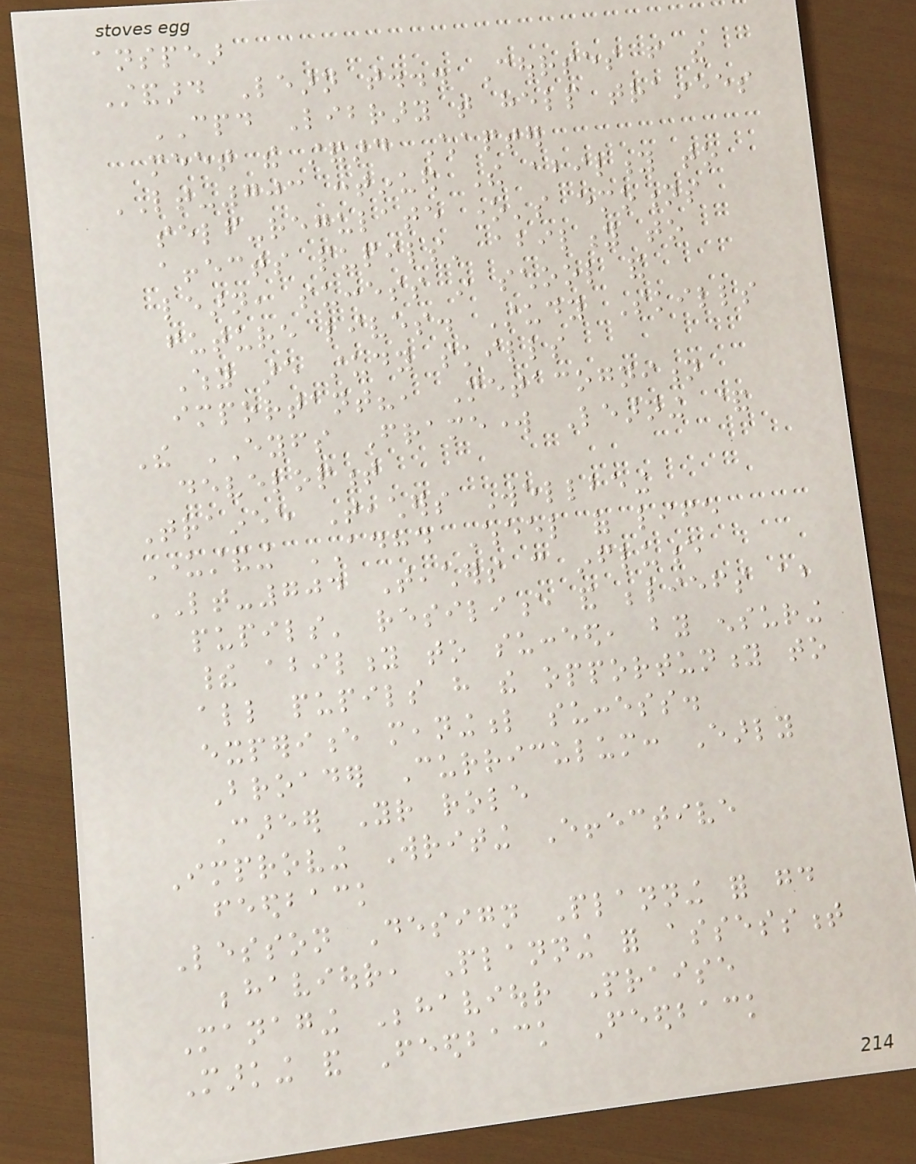anspear
Standard Learn that... Courses from the
CPD Library that help trainees
meet the standard Chapter
LT-703 continued The ability to
self-regulate one's emotions
affects pupils' ability to
learn, success in school and
future lives. Study Skills
Why are study skills
important?, Metacognition
The EYFS Framework Learning &
development
Trainee Teachers Wellbeing
Understanding ADHD Wheel of life
LT-704 Teachers can influence
pupils' resilience and beliefs about
their ability to succeed, by ensuring
all pupils have the opportunity to
experience meaningful success.
Broader Curriculum: Early
Career Your role
Improving Writing Effective
feedback
Lesson Design Planning for good
behaviour, Planning for assessment
Managing Behaviour Praise
Marking and Feedback Feedback
